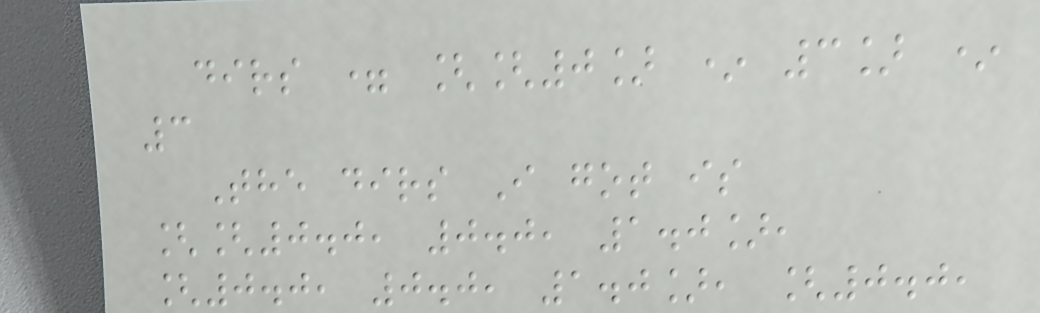dirs = [[0] * 3] *
3
The dirs I got is
[[0.0, 0.0, 1.0],
[0.0, 0.0, 1.0], [0.0,
